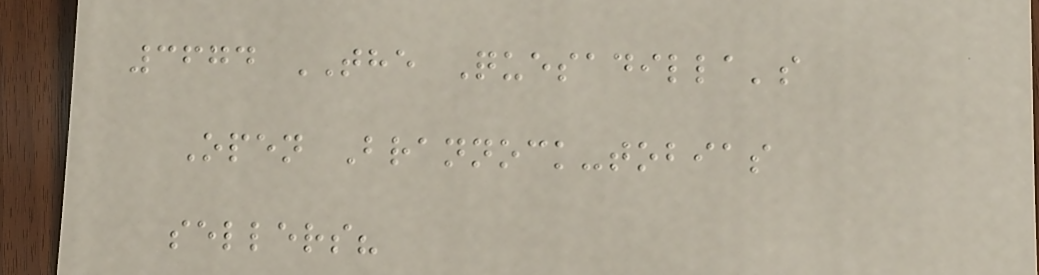3674 THE Quesadilla's
Open Brannock-tobias
sellers?
